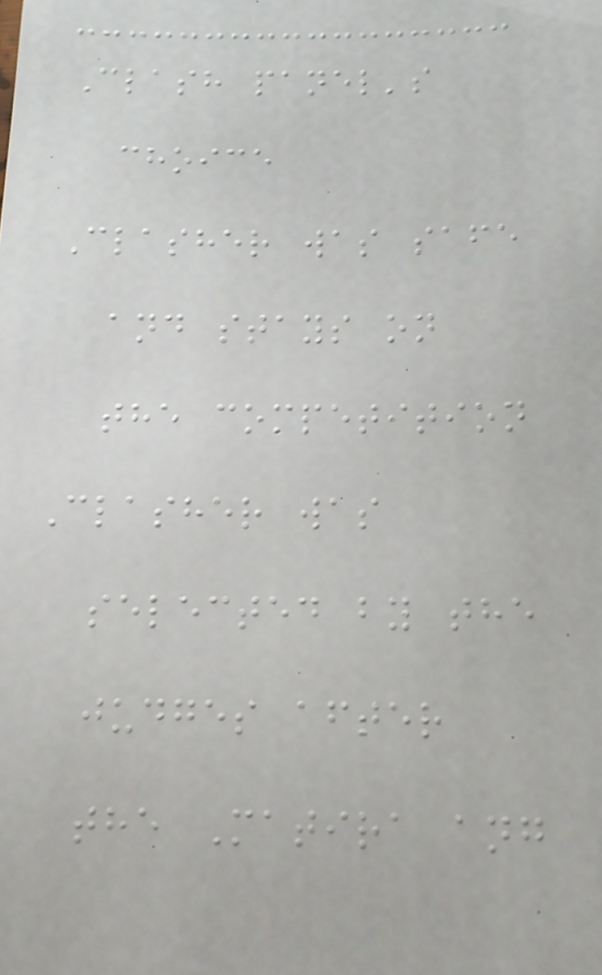Clash panel's
choice
Clasher was safe
and stays on
the competition
Clasher was
selected by the
judges after
the Matira ang
